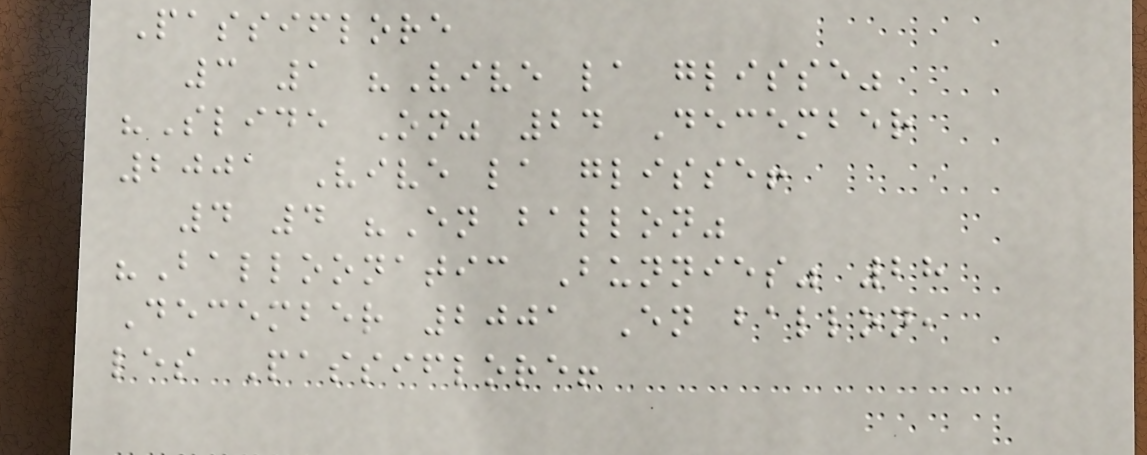Passiflore
3 1 "Vive la glisse"
"Slide On" 24 December
2001 Vive la glisse!
4 4 "En ballon"
"Balloonatic Bunnies" 28
December 2001 En ballon,
les Passiflore!
